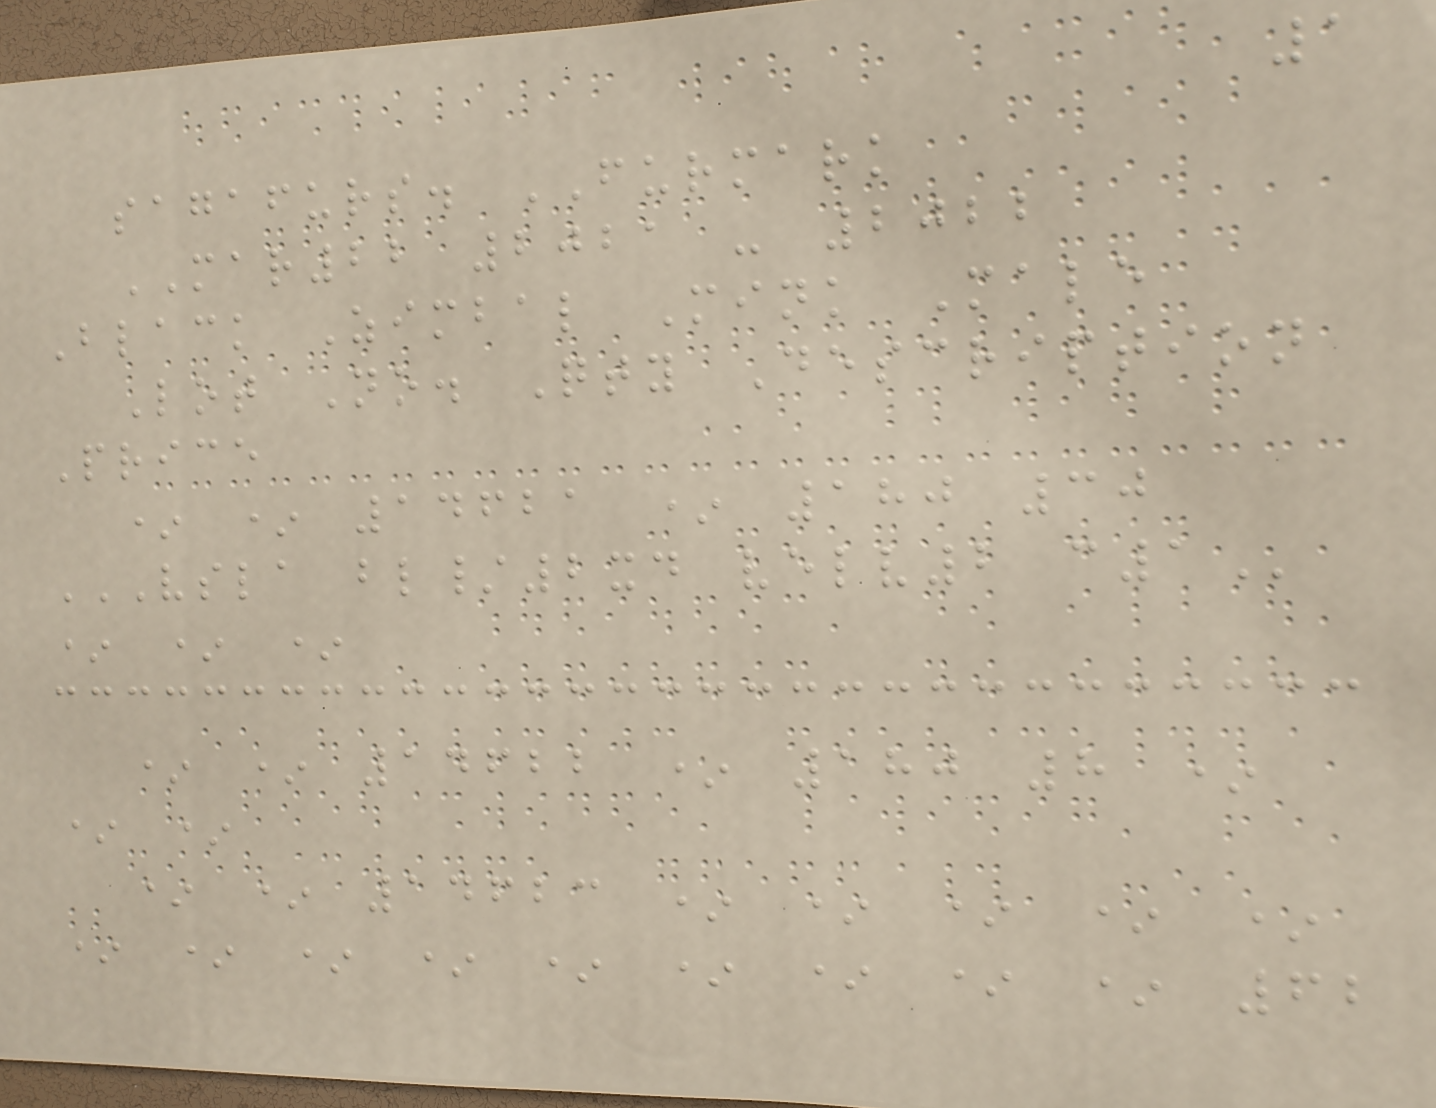1
sagafurs. FURMARK
MAR22 2021 - 2022
Black Zimbal Mink Male
Lot No. Qty Description
Price
* * 14621 * 180 30
VSLA BL/2XD VELV2 C1
* * *
* * 14622 * 180 8 *
* *
* * 14623 * * * * *
* * * * * * * * * 62
